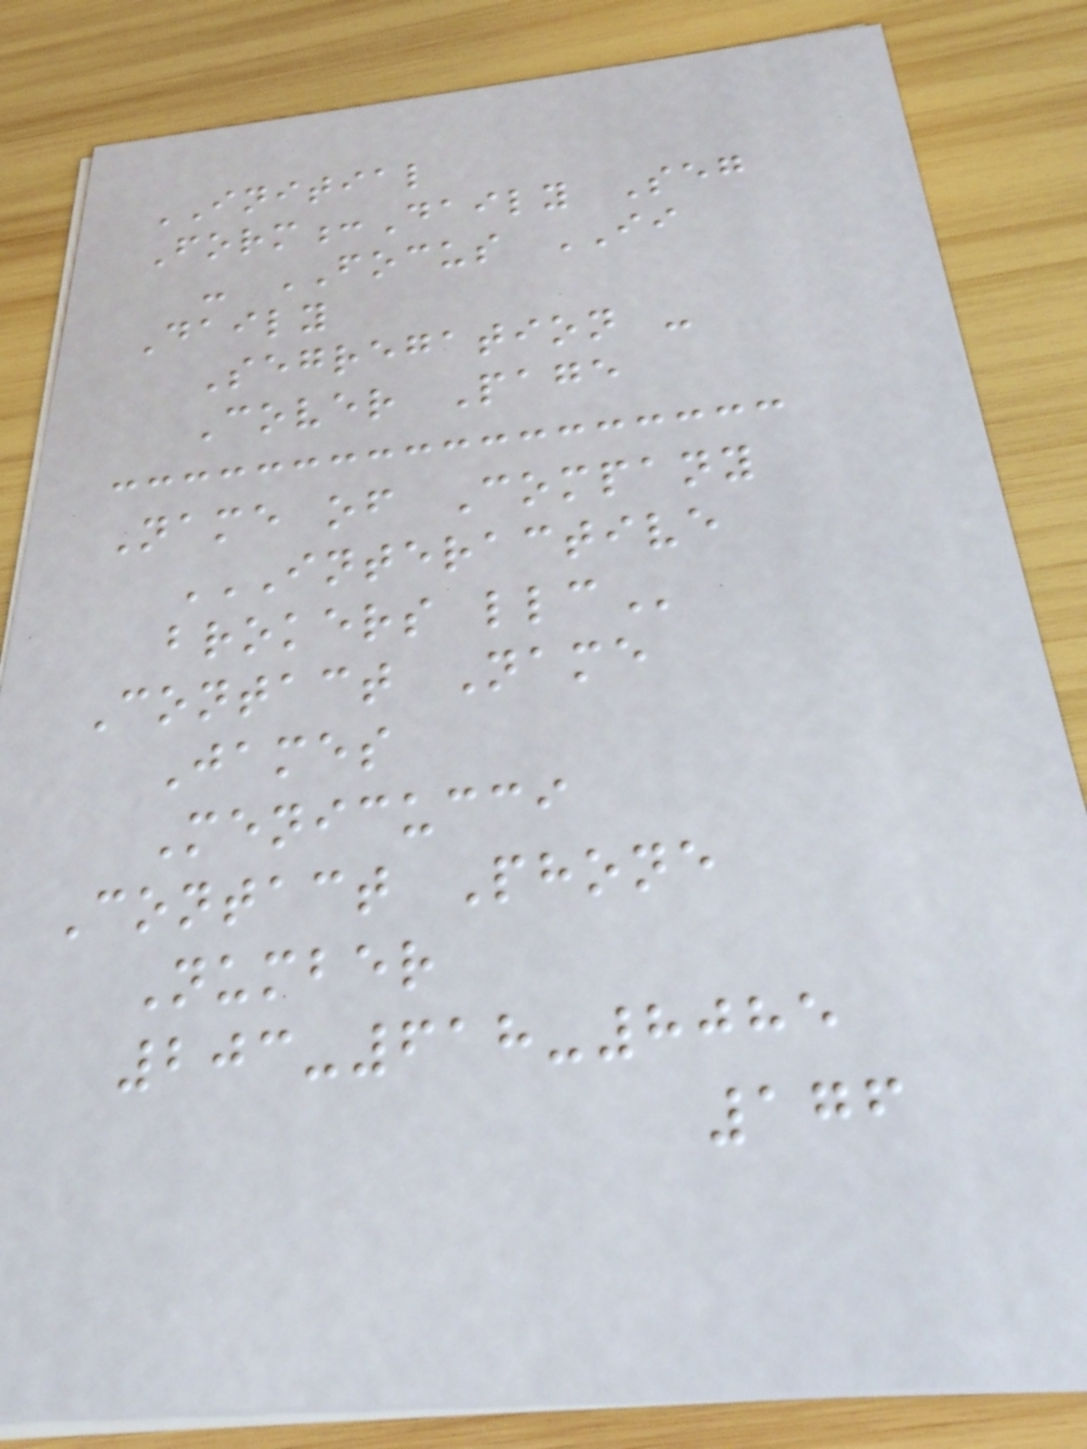INITIAL
Form:Daily Seg
- FOCUS II
Daily
Segregation -
Cover Page
Name of Company
INTERACTIVE
BROKERS LLC
Contact Name
James
Menicucci
Contact Phone
Number
203-618-8085
176
